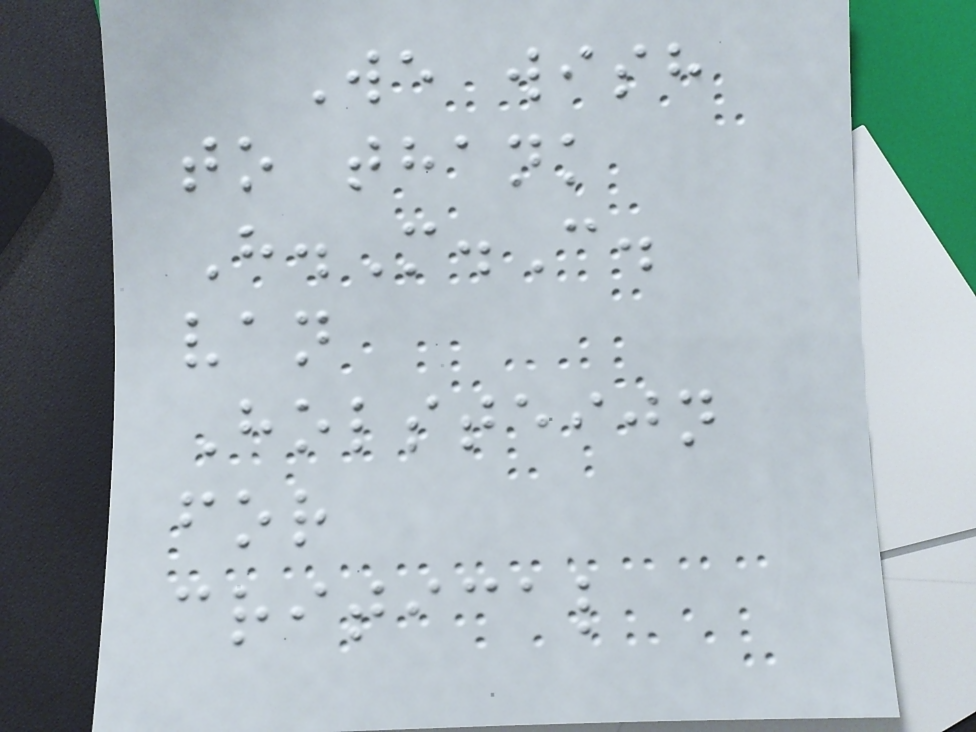We wish
to thank
H.M.C.
van
Holsteijn
for
critical
